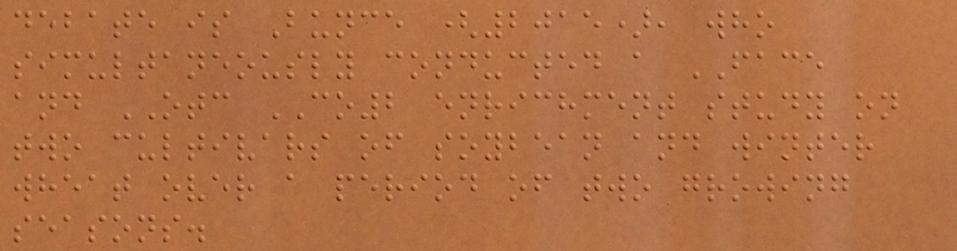debate is Bunce (2015), who
simultaneously conducted a FACE
and OTC CO2 enrichment study on
two cultivars of soybean and winter
wheat over a period of two growing
seasons.
